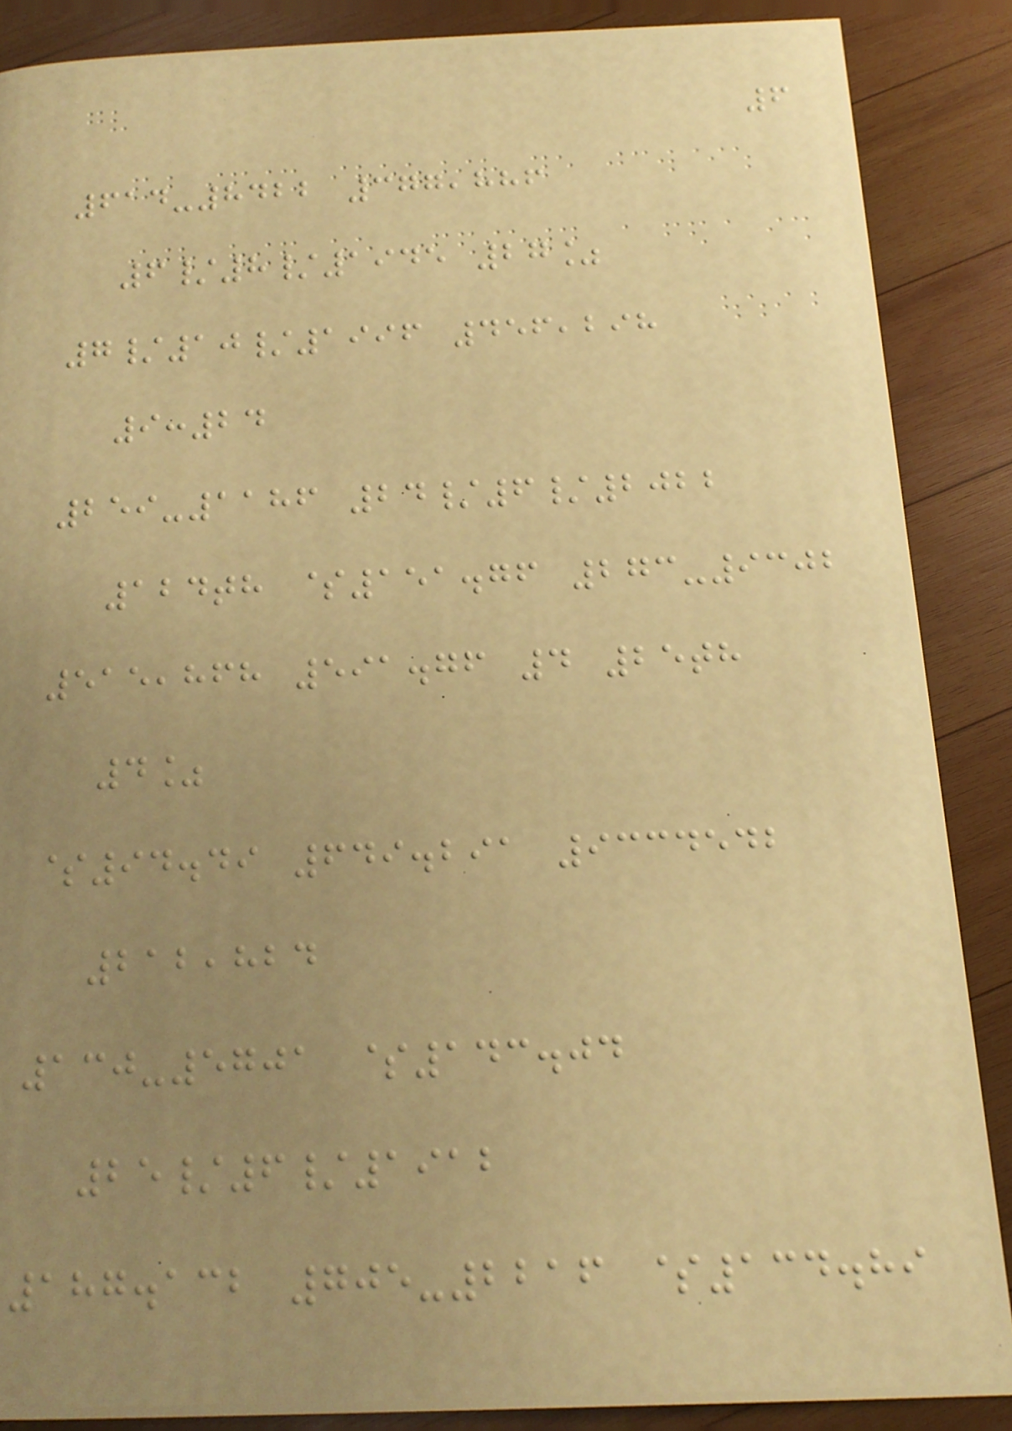6
614-8422 377,886
6/8/1945 27%
7/10/1996 456,298
9:24
259-1186 24/6/2022
124th $151.76 273-9302
515,868 591.76 4 25th
4%
$94.49 649.291 9334542
212,824
130-5701 $143.04
25/6/1912
187.132 705-2216 $134.89
